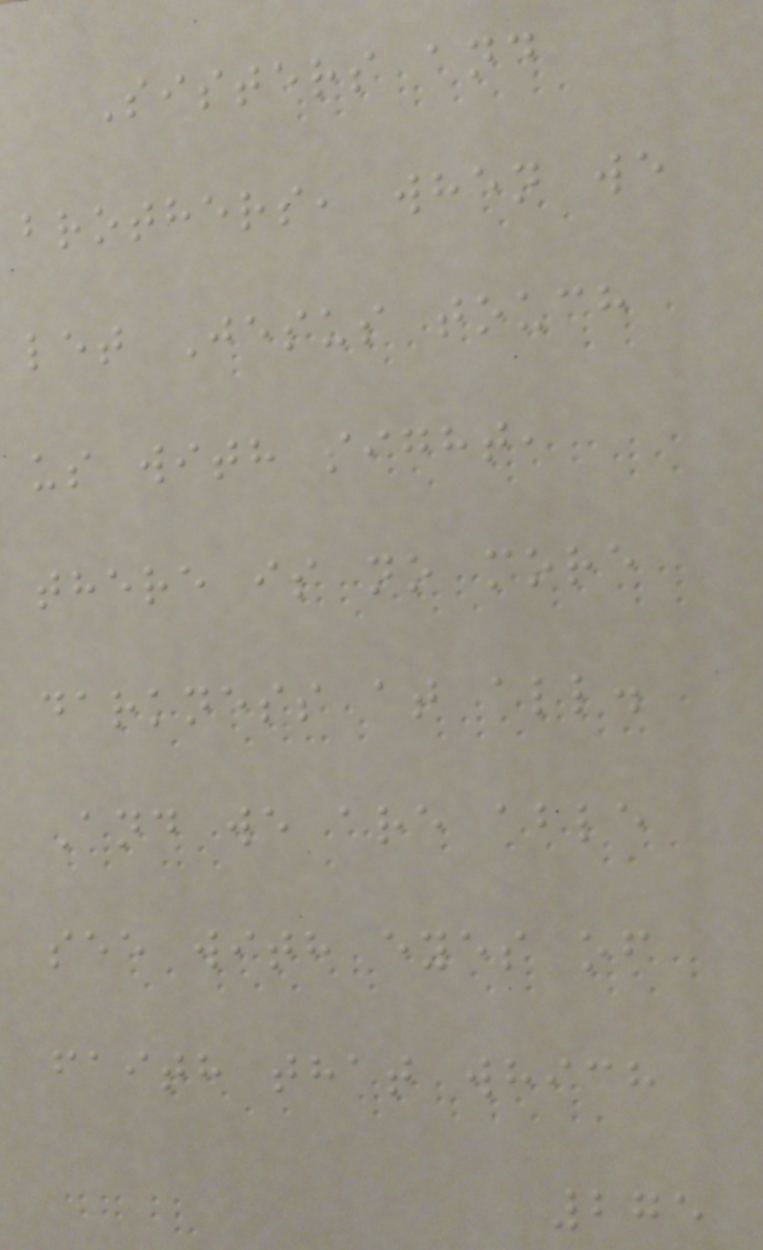Sisters and
brothers, when we
let Jesus touch
us with sight,
there is no more
darkness at all.
And we are able
see with eyes of
faith that which
275
